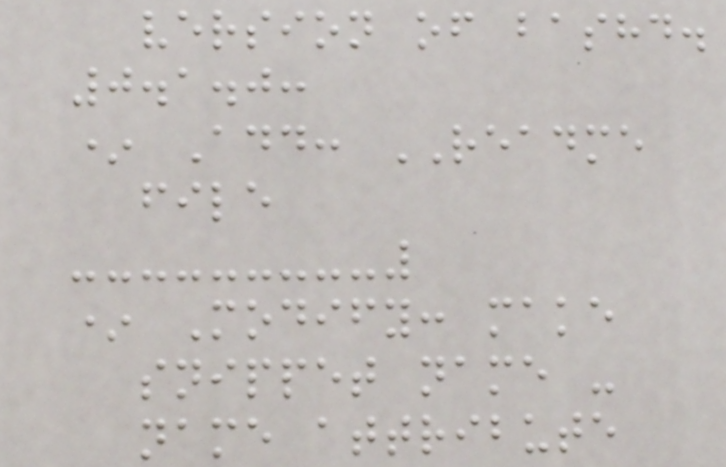version of bashd.
0.1.0:
* Add: README
file
* Modify: make
snippet name -
name attribute
